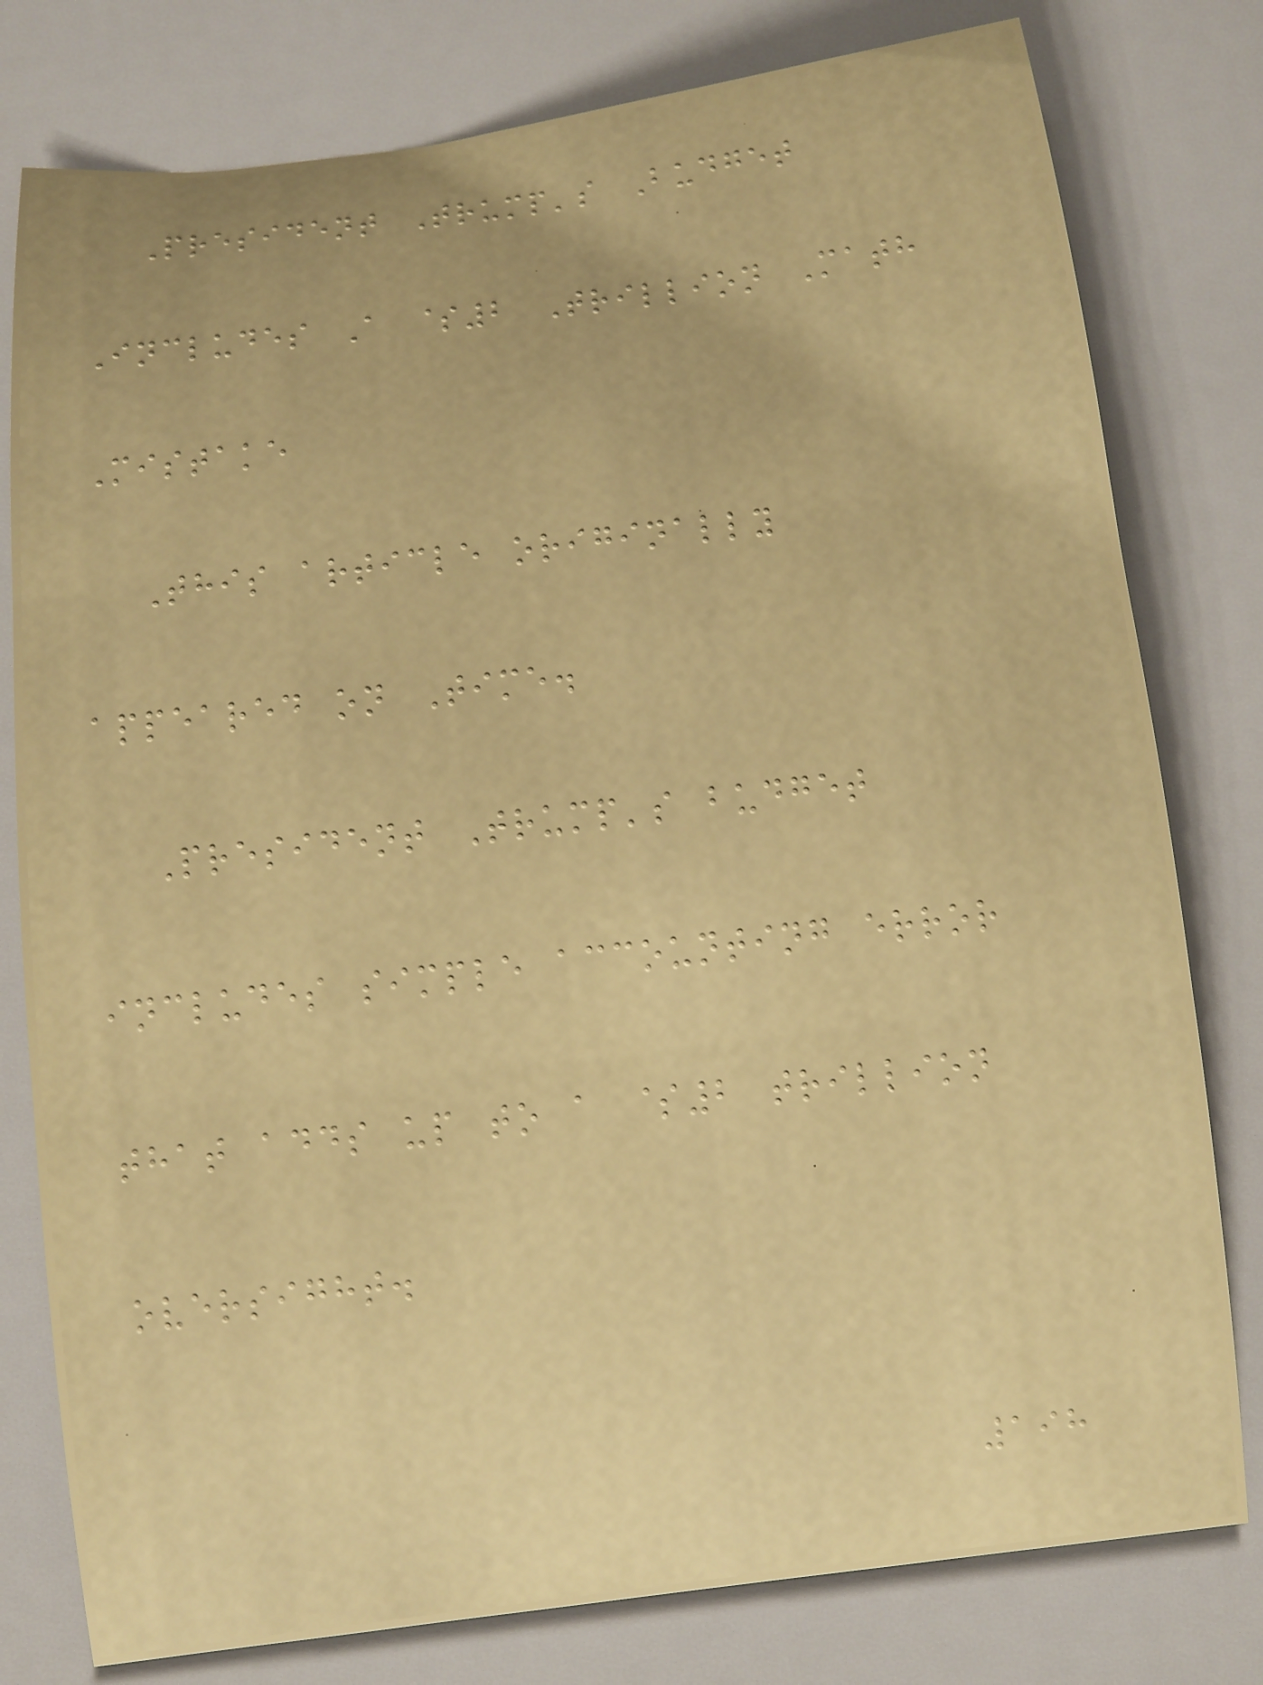President Trump's Budget
Includes A $2 Trillion Math
Mistake
This article originally
appeared on Time.
President Trump's budget
includes simple accounting error
that adds up to a $2 trillion
oversight.
198
